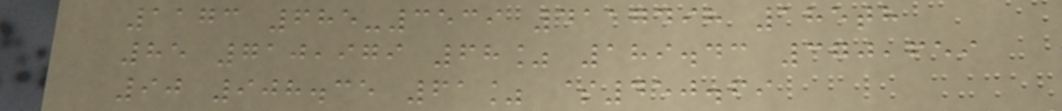1173 685-3539 4117498 185th
85 710,979 68% 189.43 370,659
90 908.35 61% $450.69
